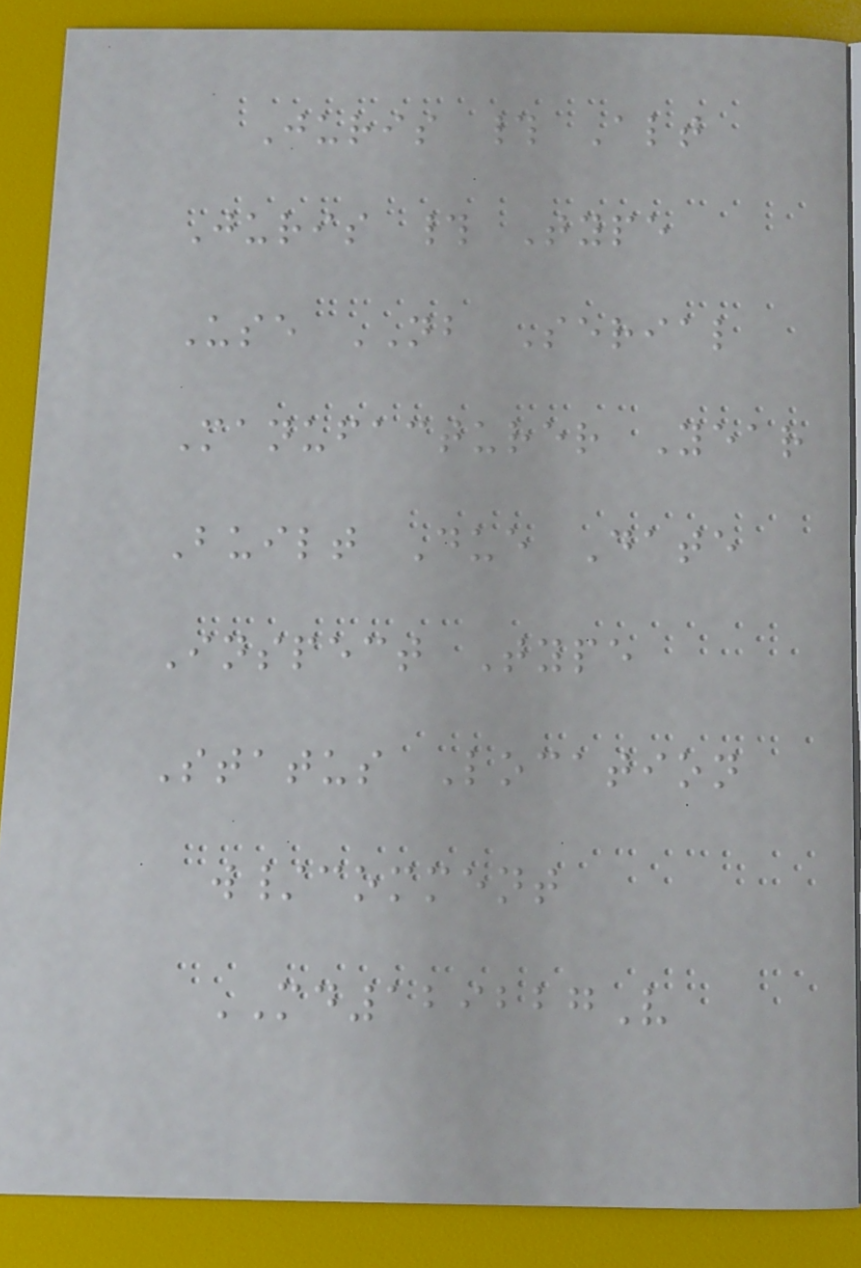Juris # Alt
Juris # Type
Use NB Serial
Manufacturer Year
Built Due Date
Inspect Type
Status Location
w/comment
MD129227V
